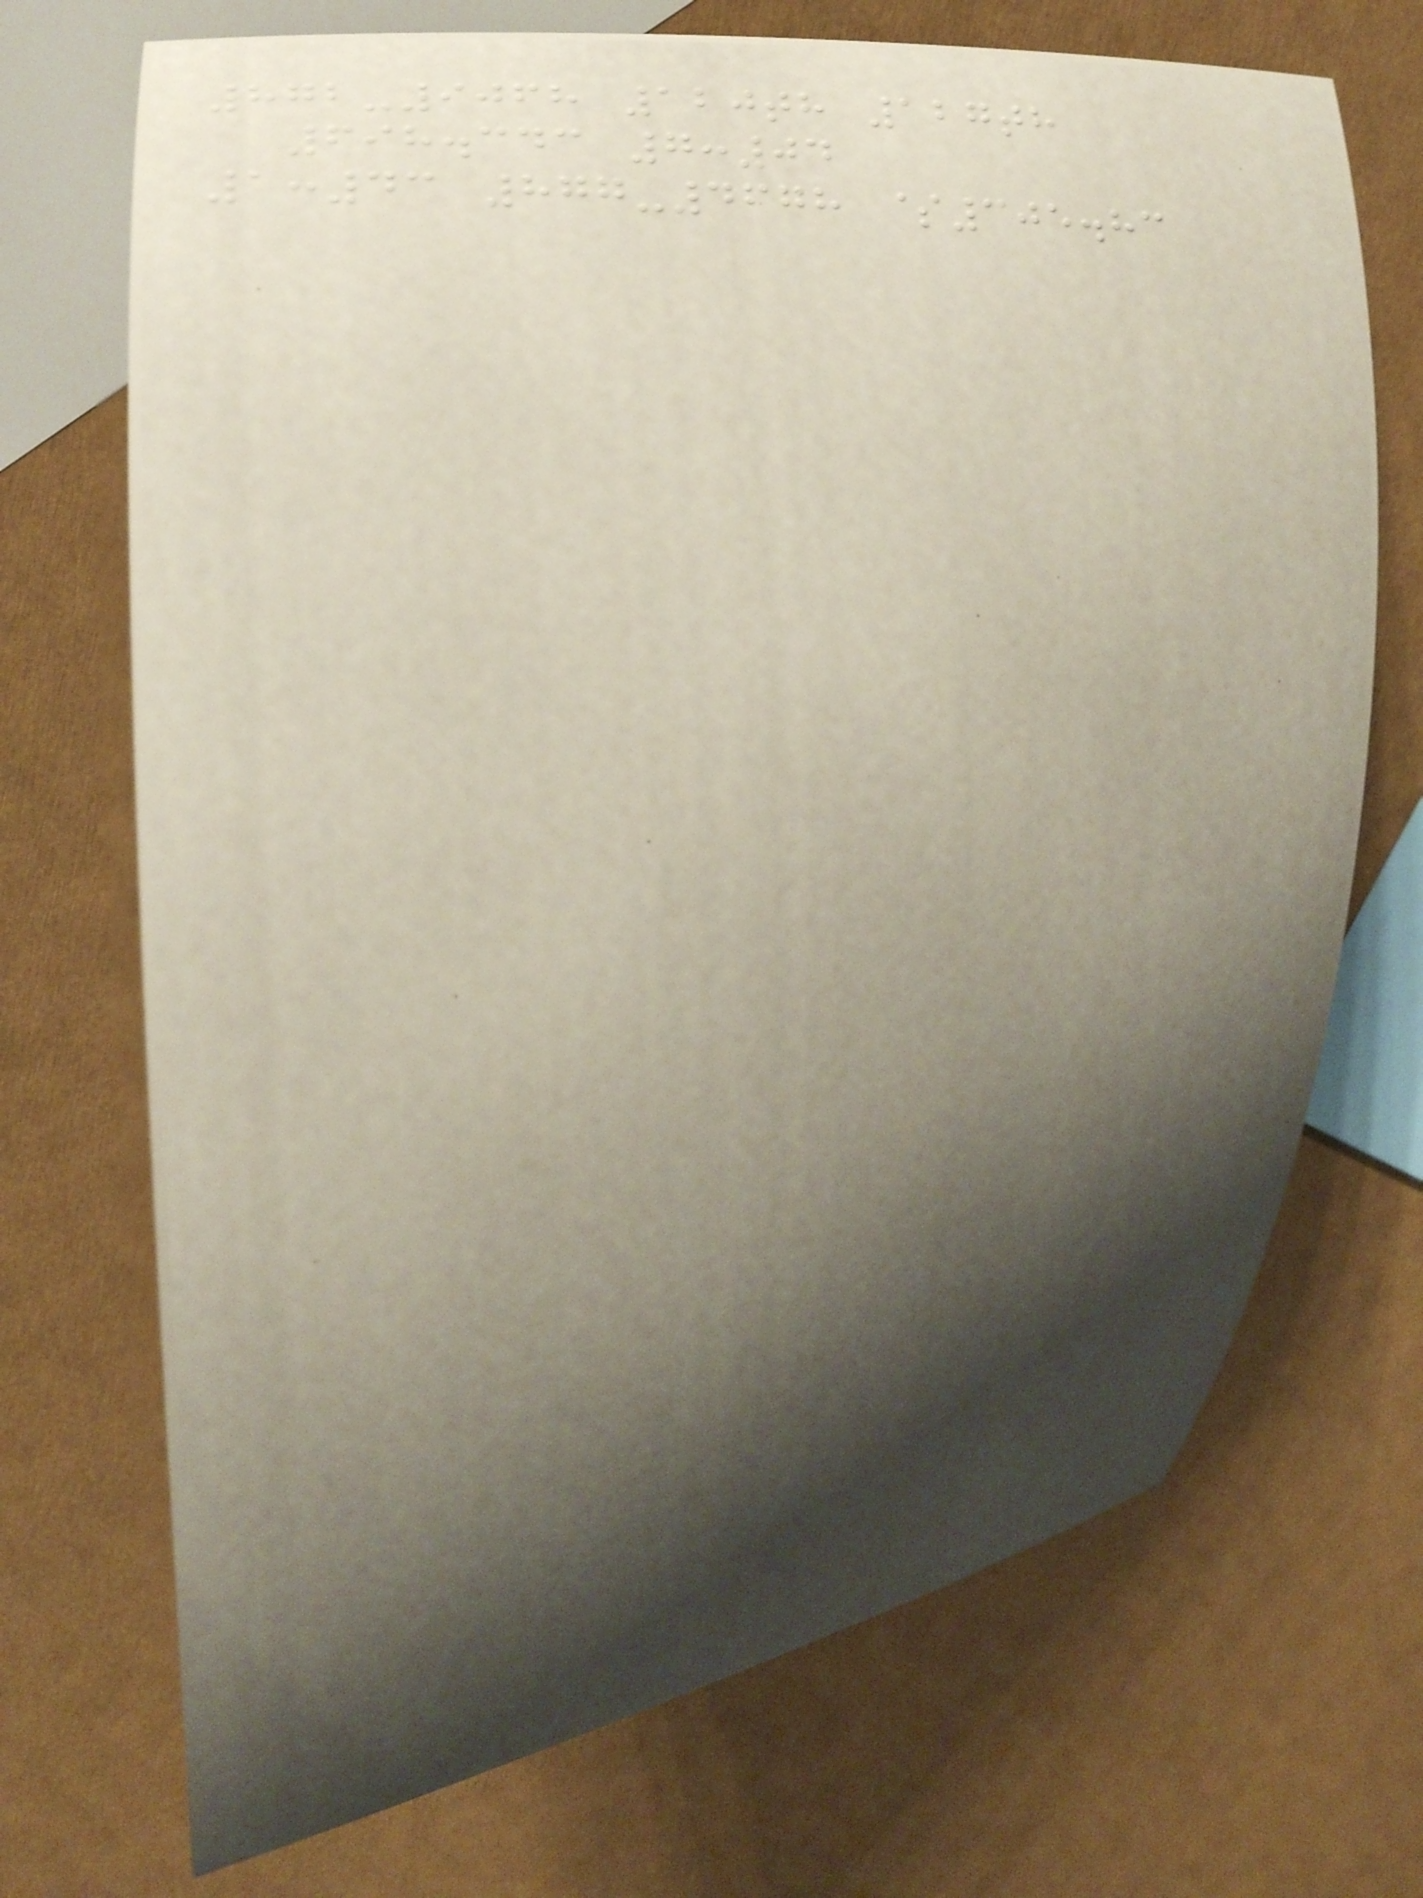872-9068 120th 127th
698.343 7:04
1:43 877-4678 $305.83
